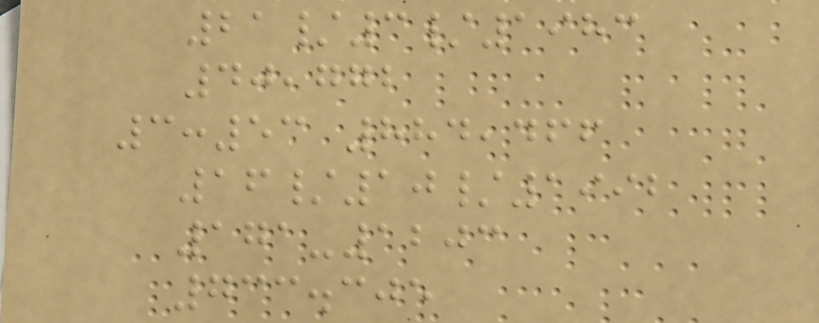21/3/1983
40,772
3:53 884,466
16/10/1992
171-1203
733.305
